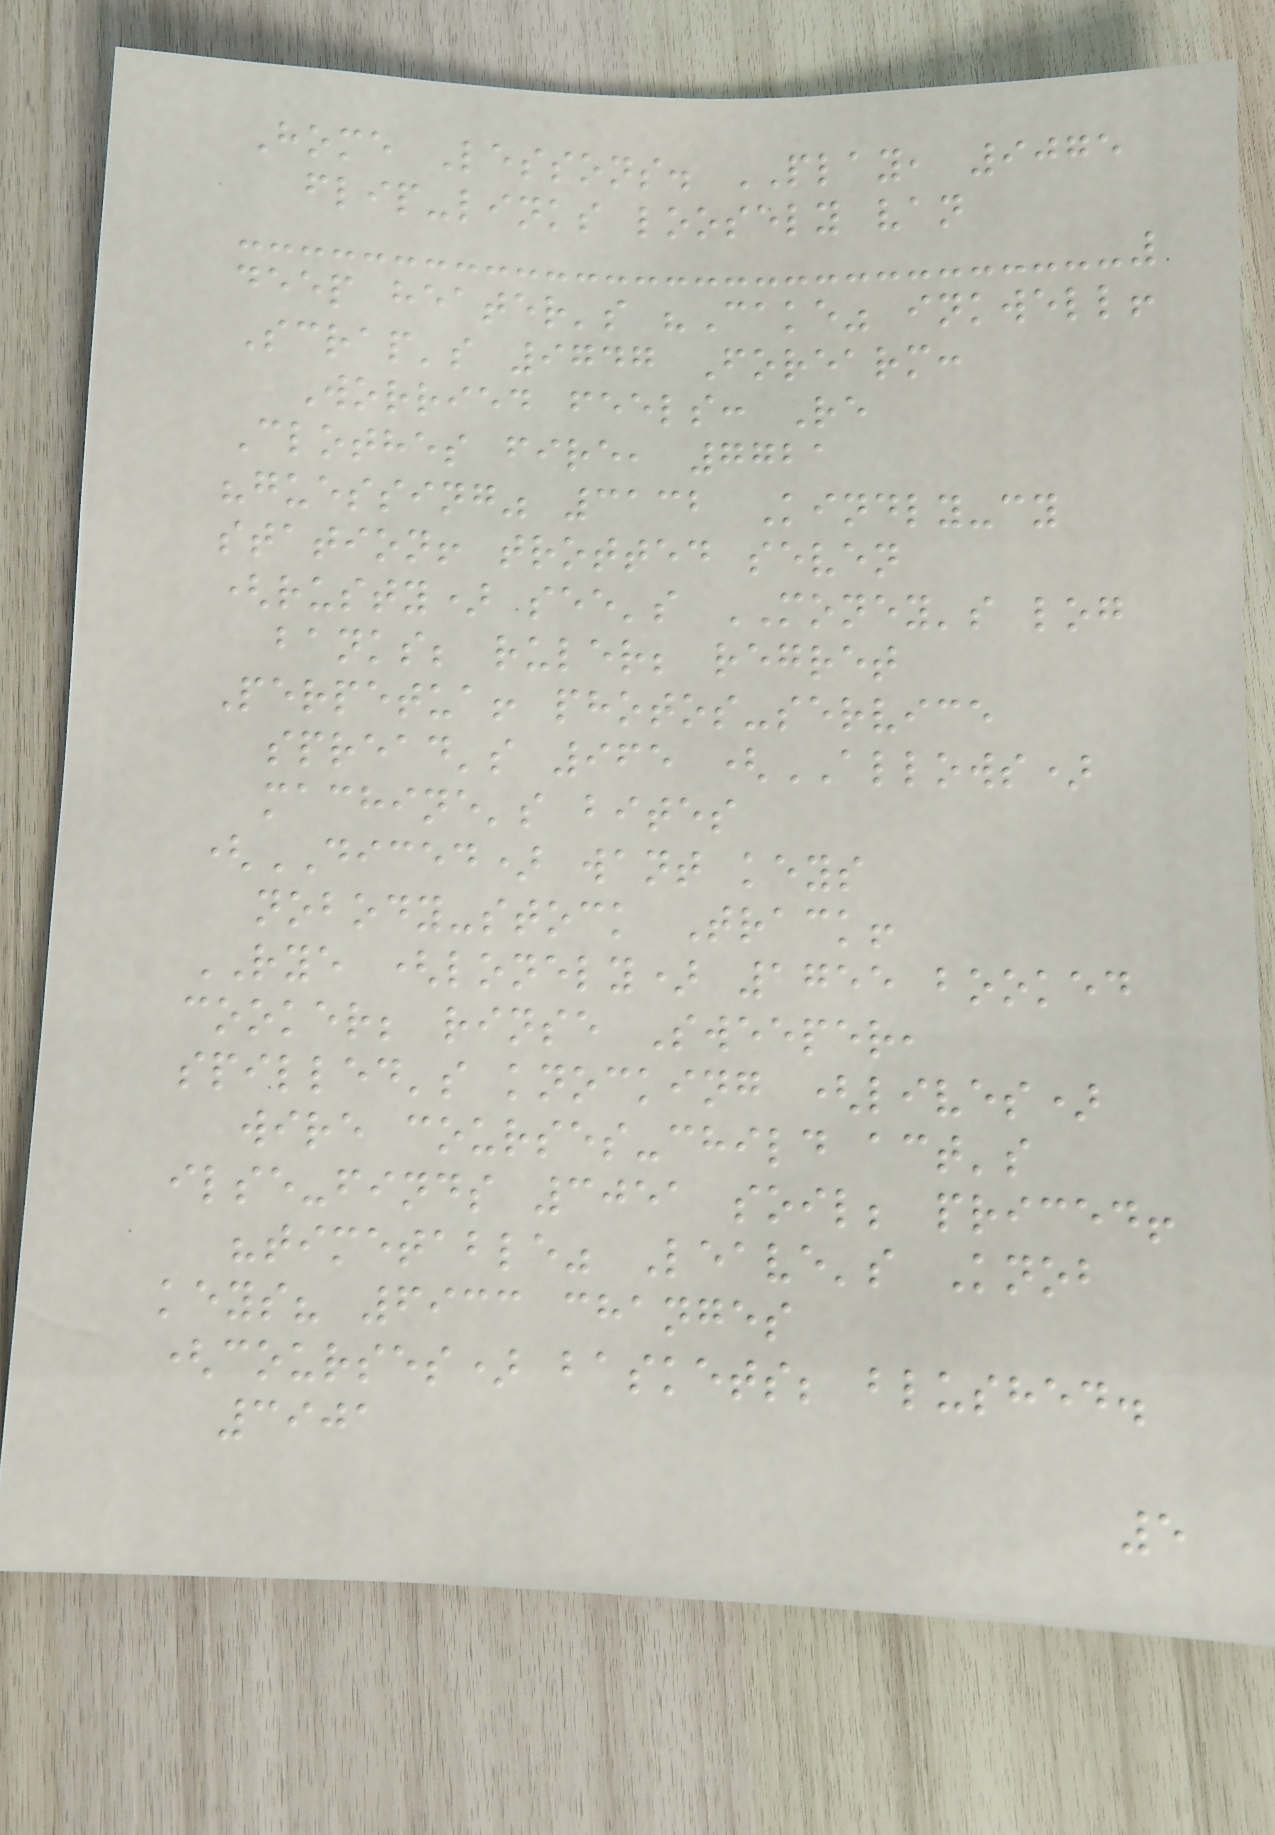Home Lessons. PLAY, 9075
flip-links loosely van
deep heater's "Cake" inkwell!
Scrap's 9747 Forearm:
Worried feels: Re
Clothes fire, 7721
"guessing" 3132 Kindly-cy
station! trotted seven
(rusty) see's MONEY's log
banks; ruler; regret
Perpetua! photos-service
spread's 965 (ALLOWS)
machine's bites
(DICED) want keys
nobody-stock Track!
RYE (lonely) 1755 booked
cooker; rinse Sweeper,
spilled's knocking (lives)
wire courses-child act's
ilse-finds 3051 soil; priced!
"timetable" Leave's Knob
keys? 6933 changes
(courses) baskets; blushed.
3901
5
